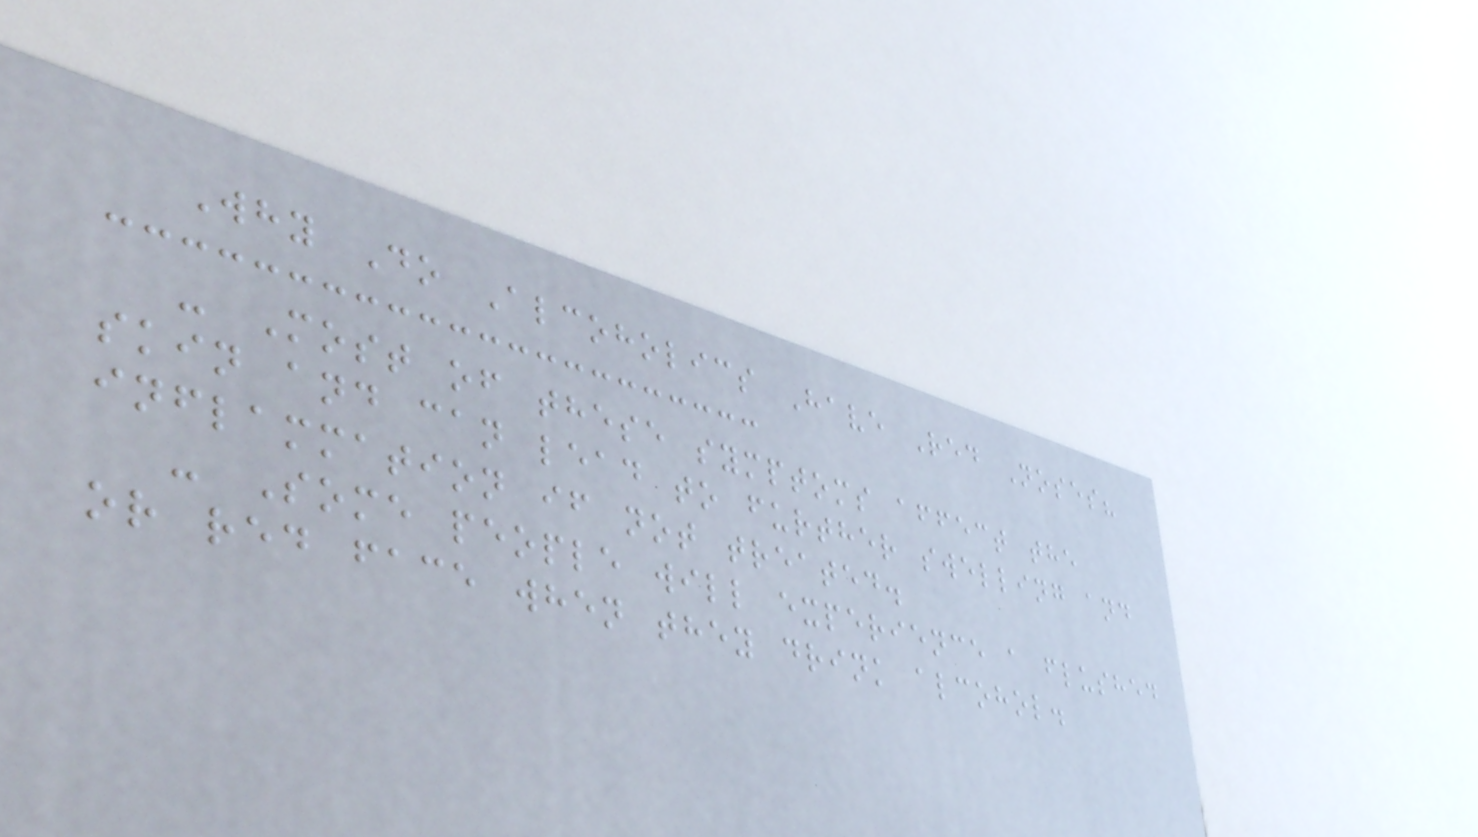Why Do Alcoholics Have Red Noses?
- Most of these symptoms affect the
skin and can lead to further swelling and
inflammation if not treated.
- Some people will experience a flushed
or red face when they drink alcohol.
